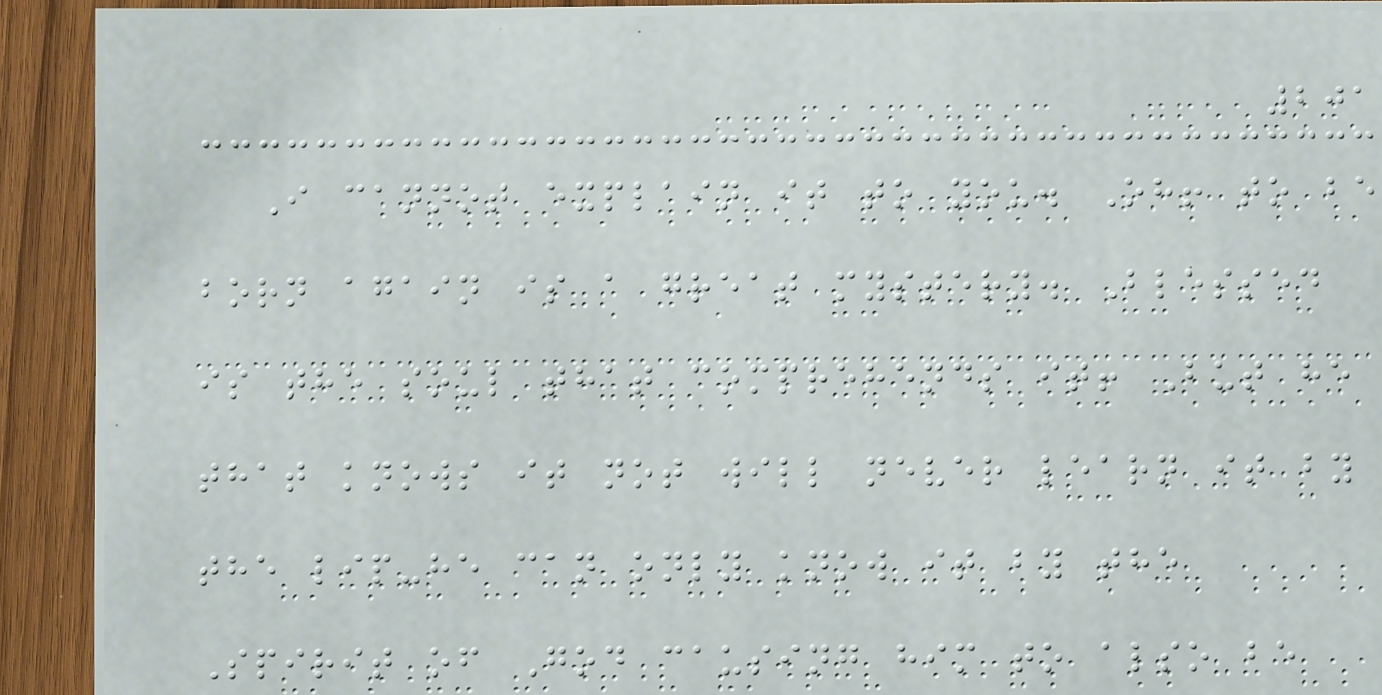201
I cannot explain it to you. Oh! to be
born again is a great mystery. Blessed
is the soul that comprehends it! But he
that knows it not will never learn it by
the lip-he can only know it by the
Spirit of God causing him to also be
